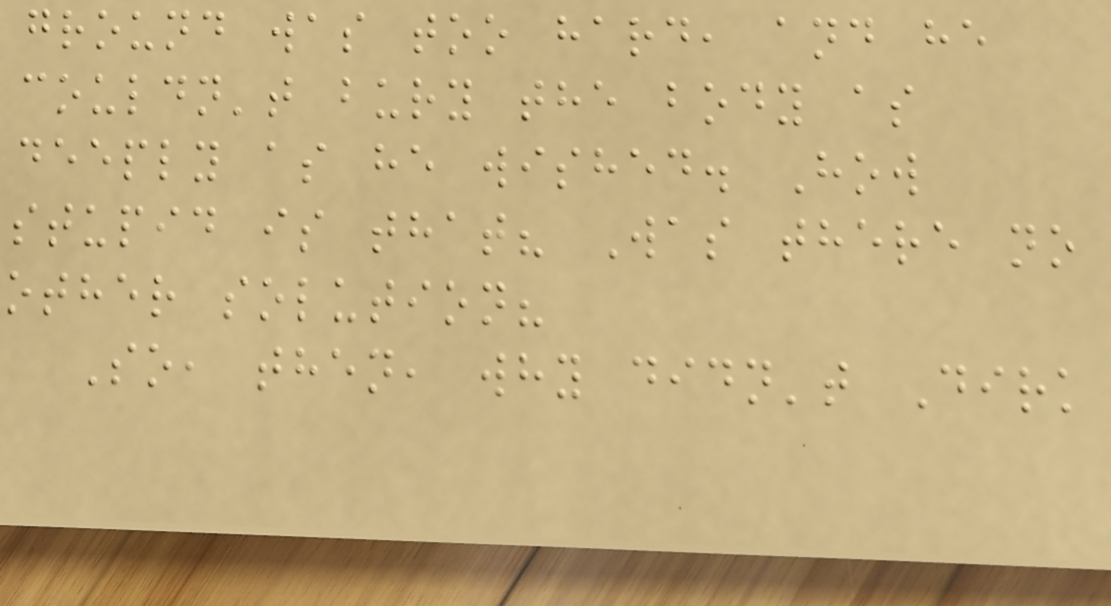ground was too hard, and he
couldn't bury the body as
deeply as he wished. How
stupid is that? Was there no
other solution?
So, then, why didn't Dirk
